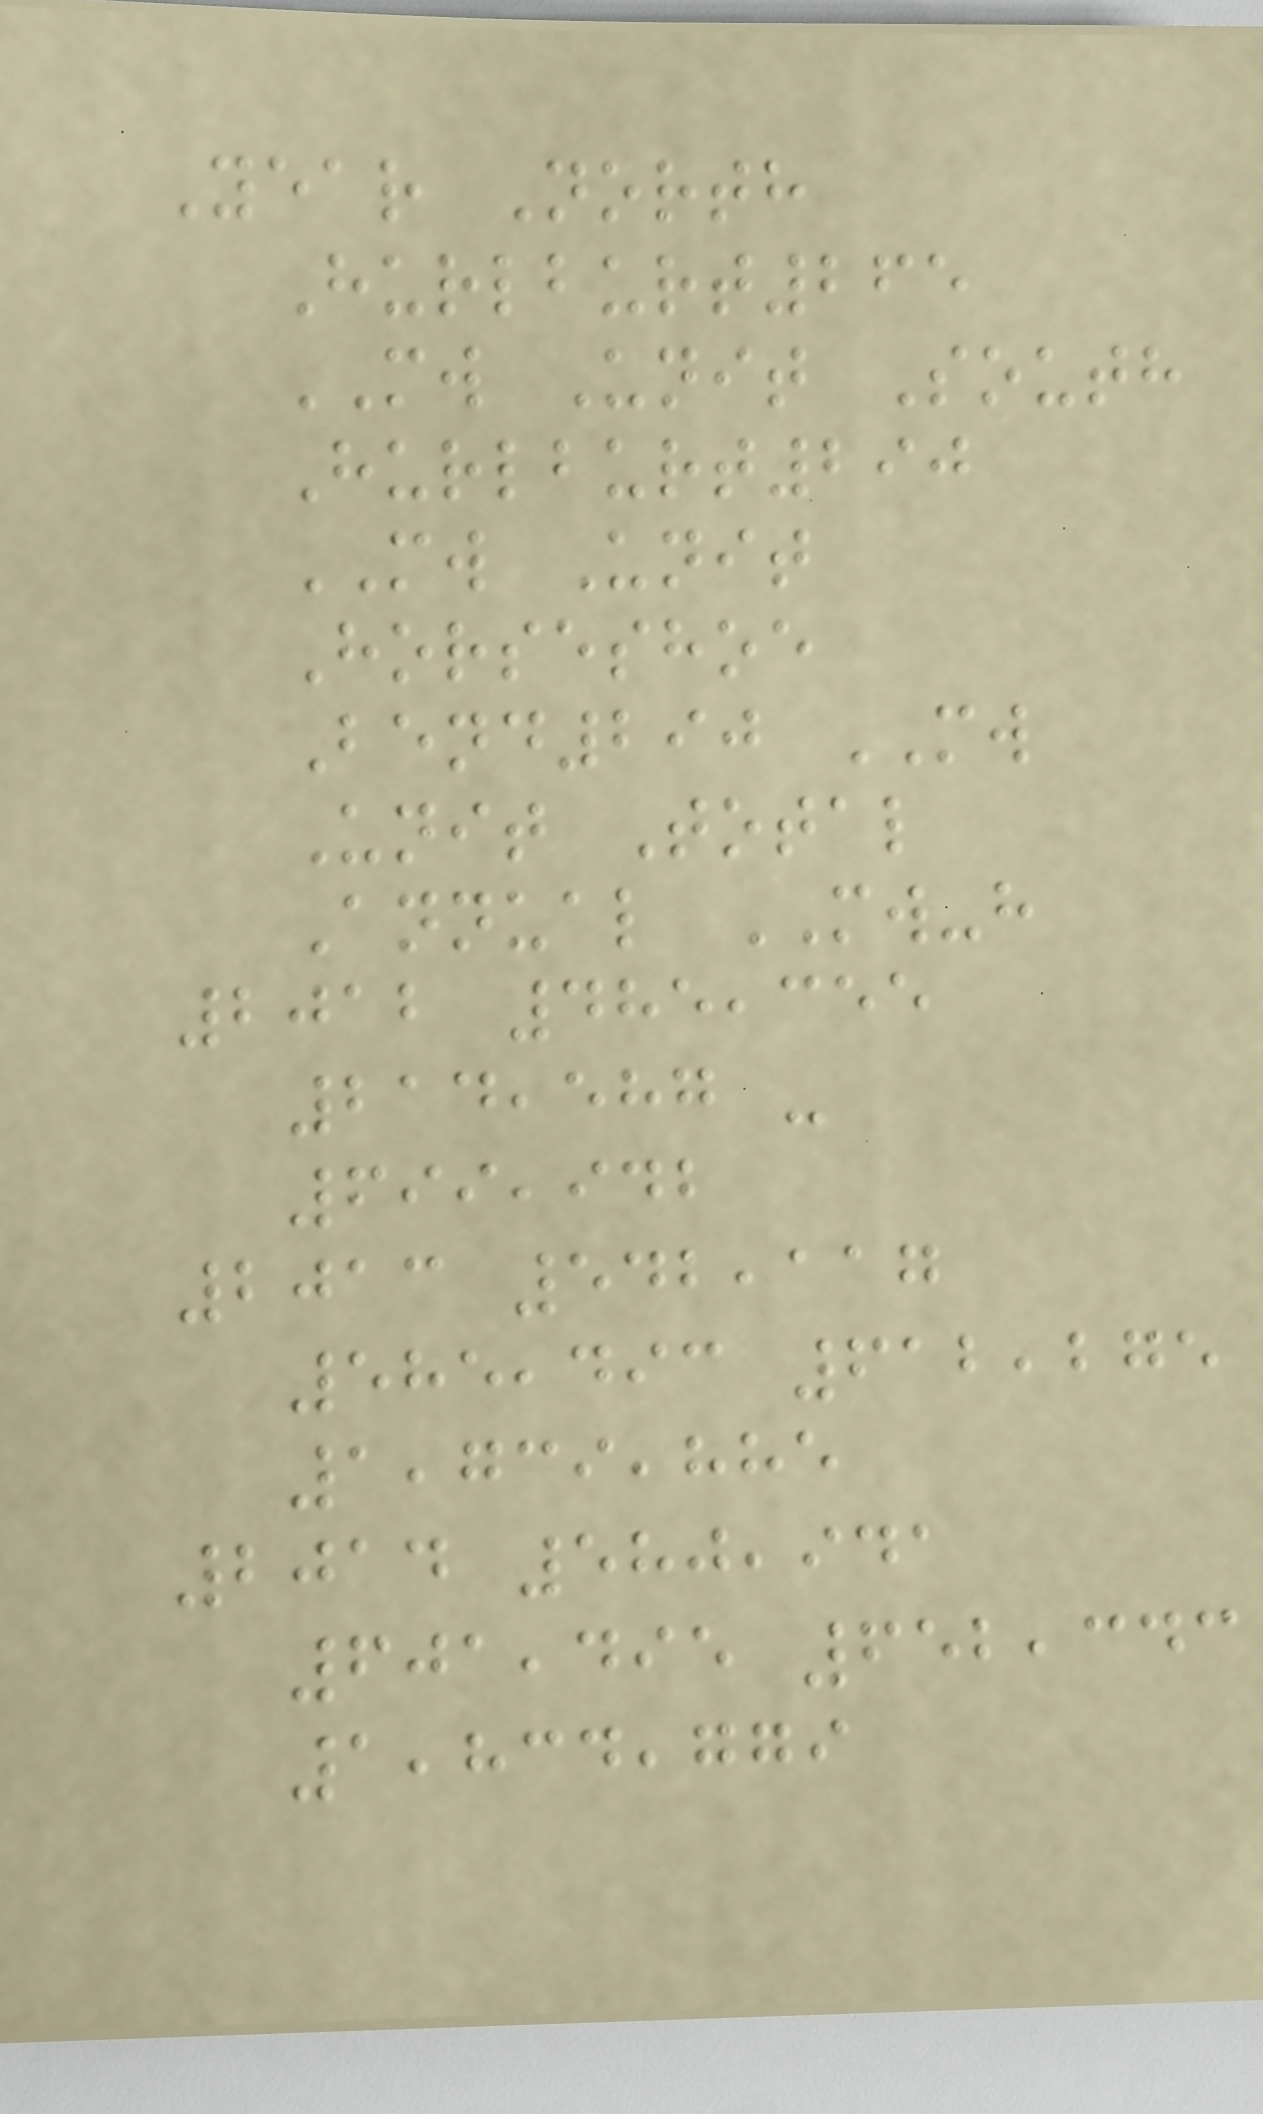Year North
Hurlburt265
MW Unit South
Hurlburt290
MW Unit
Horseshoe
Bend290 MW
Unit Total
Annual MW-h
2012 485,355
214,587 -
699,942
2013 542,117
585,493 612,275
1,739,885
2014 580,941
601,495 652,343
1,834,779
